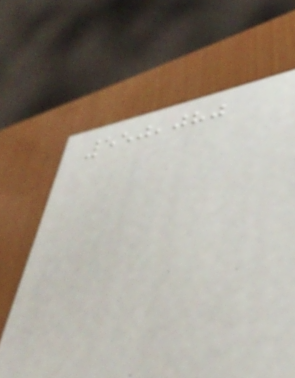550,080
